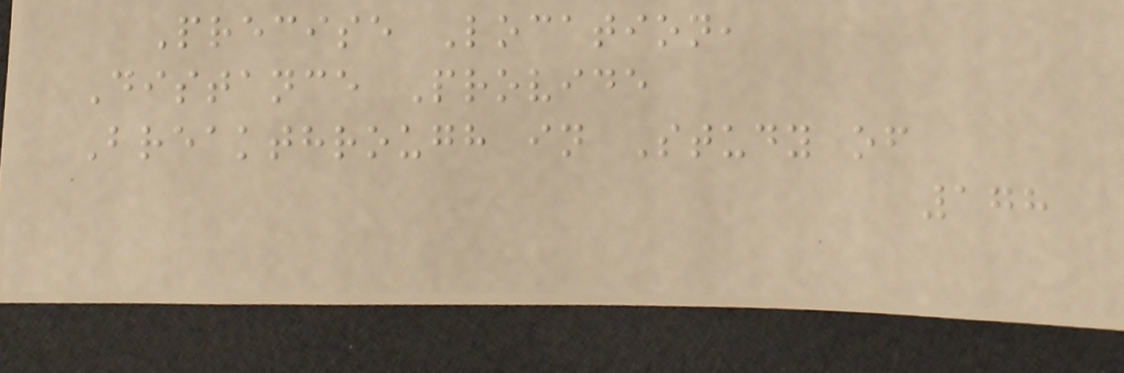Precise Location,
Distance Provide
Breakthrough in Study of
178
